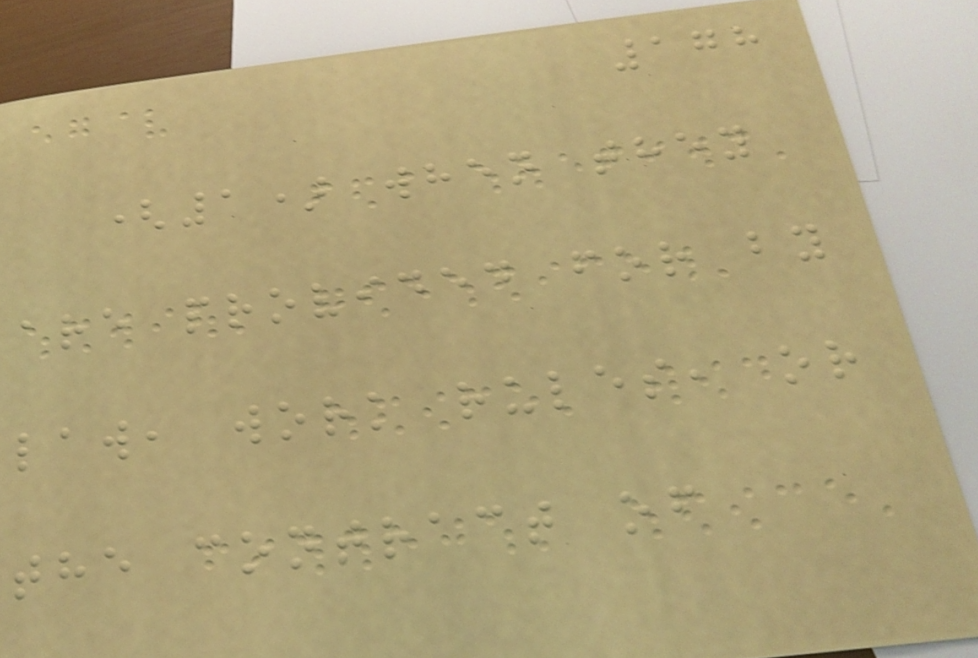178
(1) when they
are provided for by
law, work rules, or
the contract of
